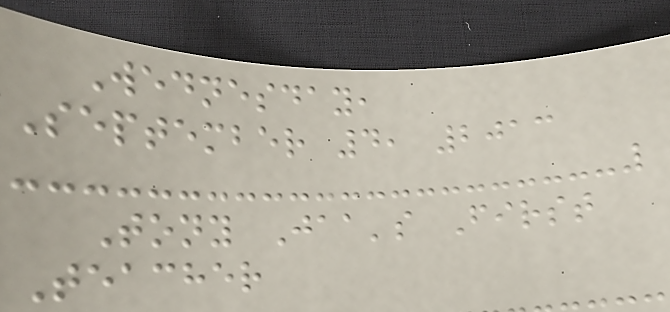Wednesday,
September 4, 2013
Tony Jaa's First
Teacher
